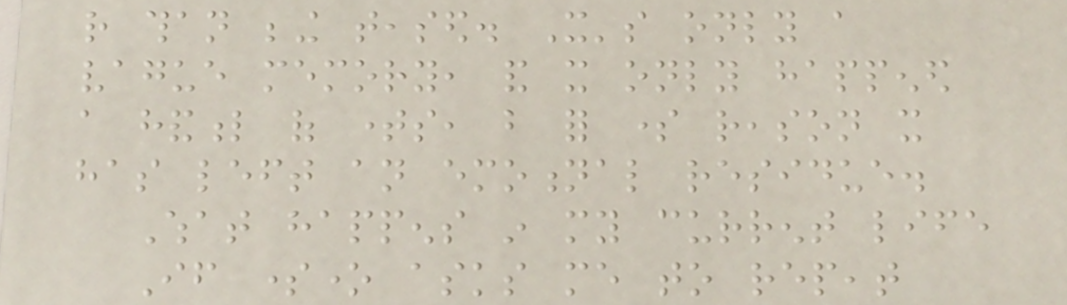rather than being teased. It's only a
vague memory, and it only happened
a handful of times, but for some reason it
has left an emotional residue.
What happens in my current life
If someone asks me to repeat
